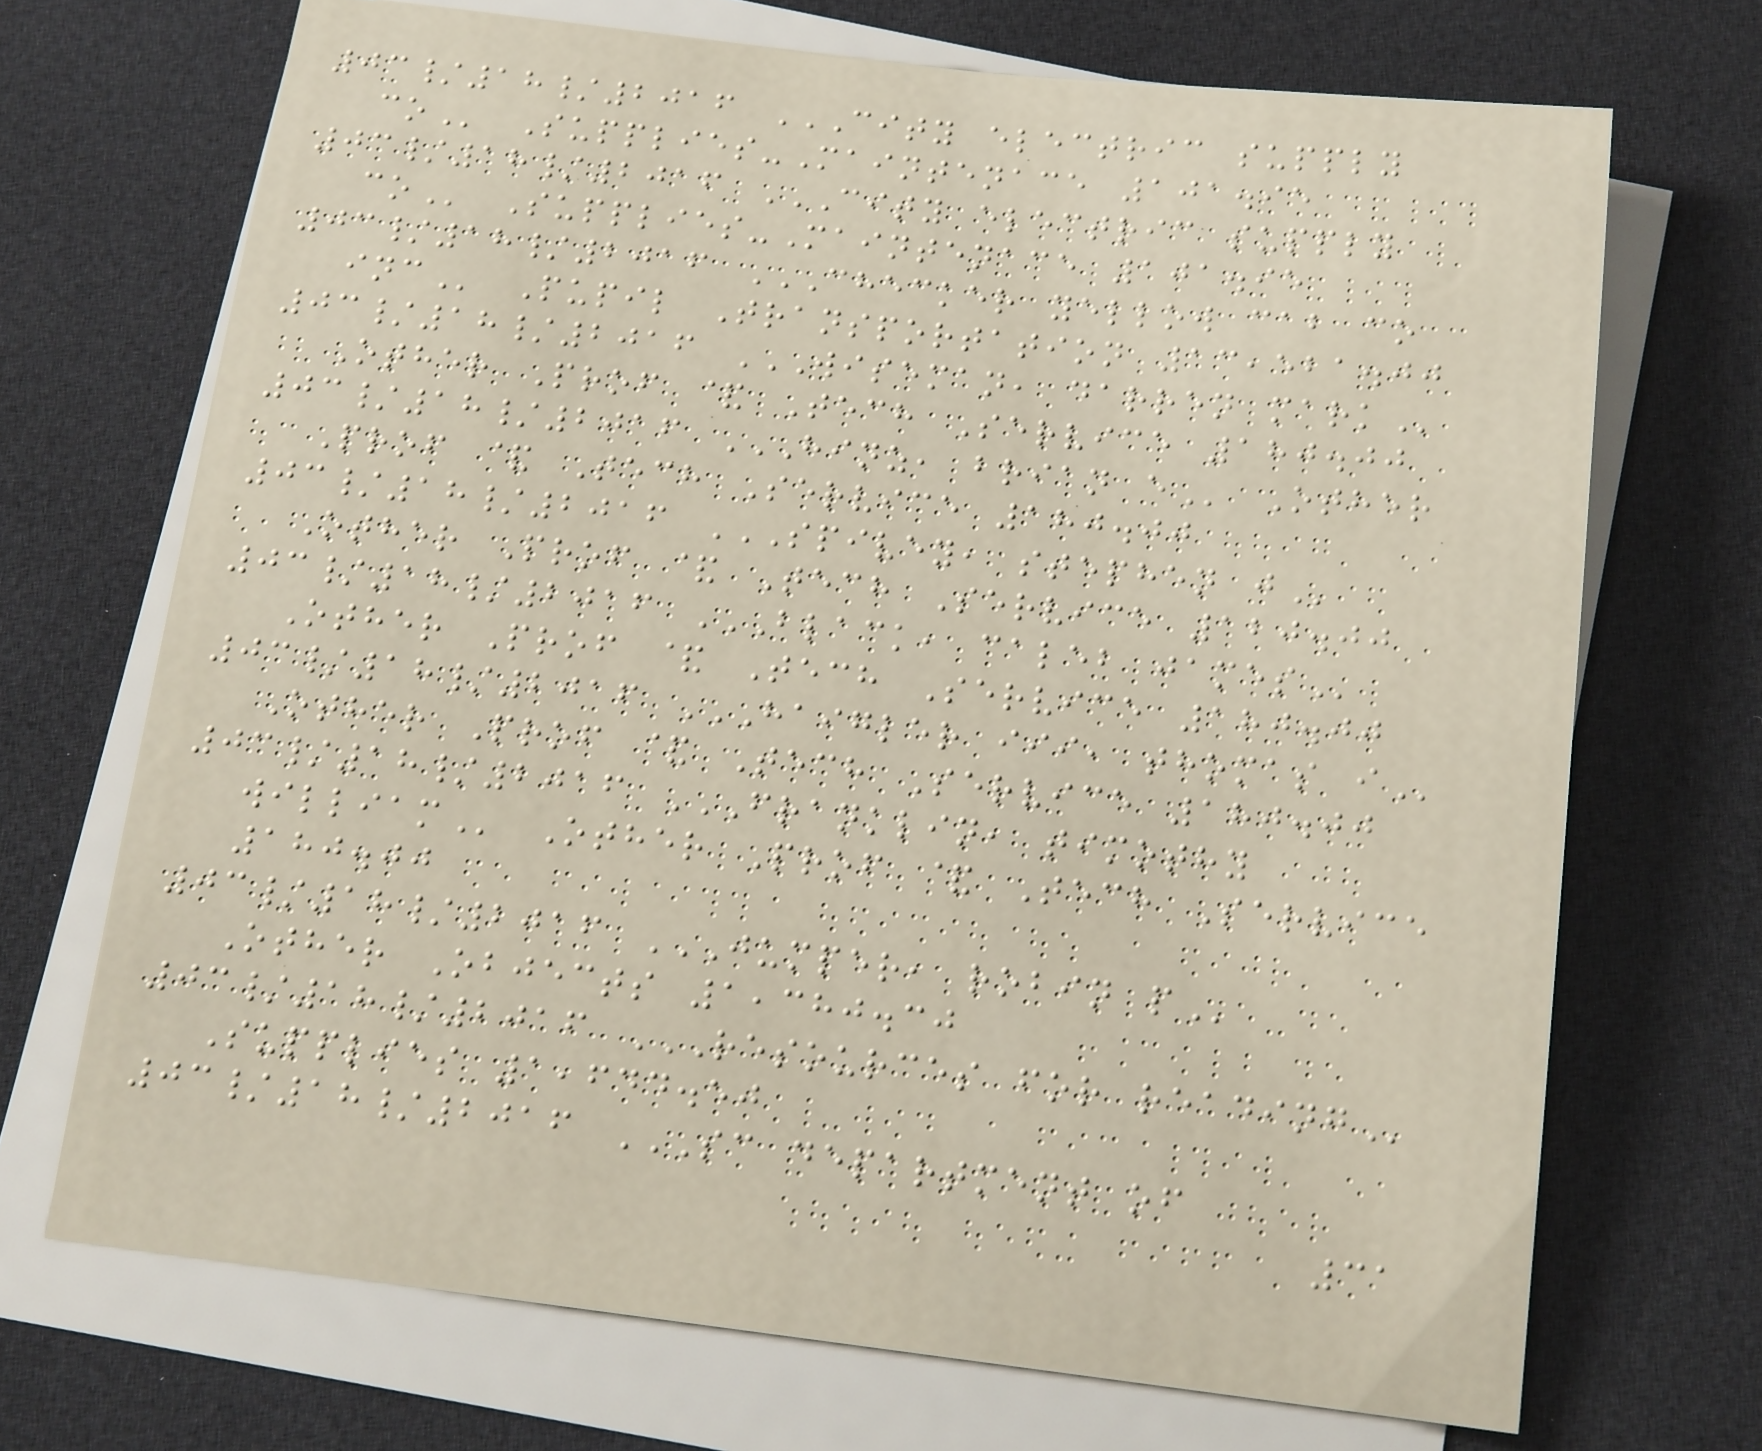03/18/2016 CITY ELECTRIC SUPPLY
CO Supplies-Maintenace 101.95
03/18/2016 CITY ELECTRIC SUPPLY
CO Supplies-Maintenace 101.95
03/18/2016 CHECKER YELLOW CAB CO
INC Pupil Transportation 13,521.00
03/18/2016 WISEMAN, DARREN MARK
Other Prof & Tech Service 180.00
03/18/2016 HINZ, BRIAN E Other
Prof & Tech Service 180.00
03/18/2016 SPIVEY, STEPHEN J
Other Prof & Tech Service 120.00
03/18/2016 BLACK, CALEB JAMES
Other Prof & Tech Service 180.00
03/18/2016 HAIGLER III, THOMAS I
Other Prof & Tech Service 180.00
03/18/2016 FRANKLIN, TIMOTHY
WILLIAM Other Prof & Tech Service
180.00
03/18/2016 JUMPER, ROBIN P
Other Objects 1,380.30
03/18/2016 RESOURCES FOR READING
Supplies 1,644.50
03/18/2016 SC DEPARTMENT OF
31
